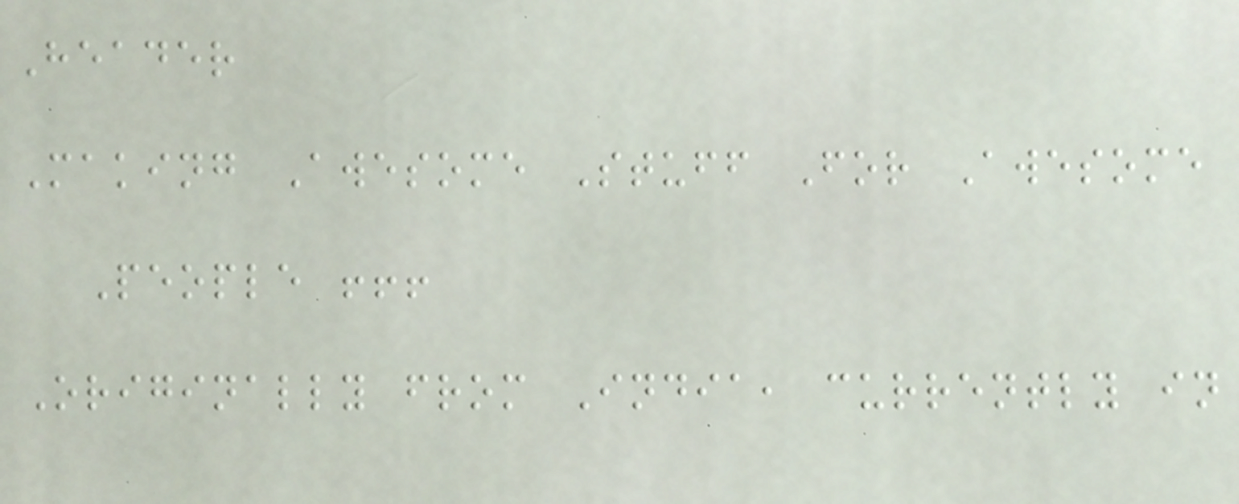Header
Making Awesome Stuff For Awesome
People !!!
Originally from India, currently in
